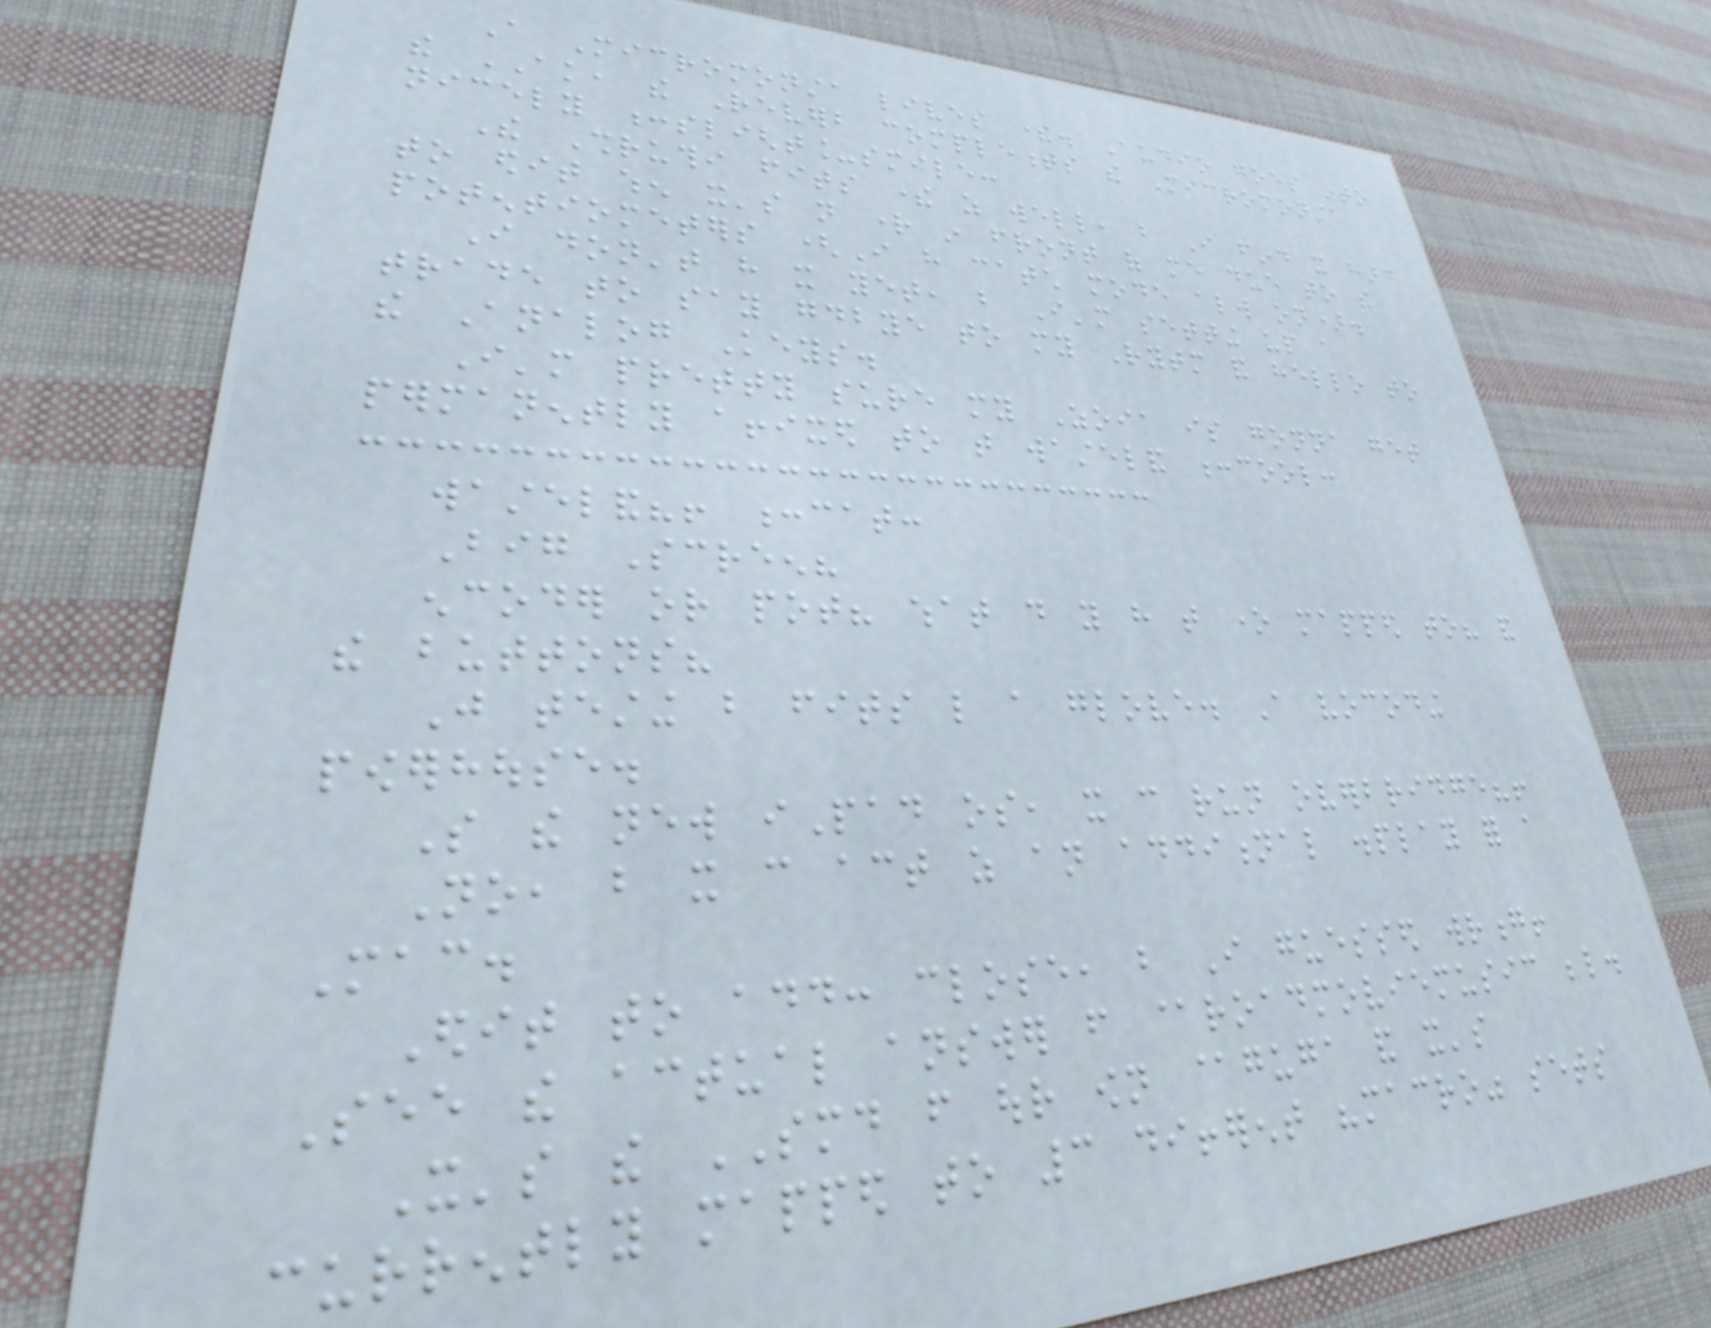A Micromonsta lives there. Audio goes into
the AK, the Reverb complements the Micromonsta
nicely :slight_smile:
The Shruthi fits there as well, but I find it hard
to edit when it's not right in front of me due to the
potentiometers (I have catch mode always on).
I don't have it yet, but I'm setting up a
trade to say goodbye to my Rytm and hello to
the Analog Keys.
I'm pretty sure my Zoia is gonna get
permanently affixed to that wasteland :cool:
wasteland?! :cat:
Big Screen?
encoder or pot? what do you have that one mapped to? and
the buttons?
Just testing but fits like a glove. A vocoding
powerhouse.
So the new iPad os, it can run overbridge?!
No, but it can act as an additional display for a
Mac.
Edit to add: close, but I guessed wrong!
See the actual answer from @roadmoviemusic below.
It's the SMD from our own @guga and it's
currently mapped to 3 different "macro" sets
